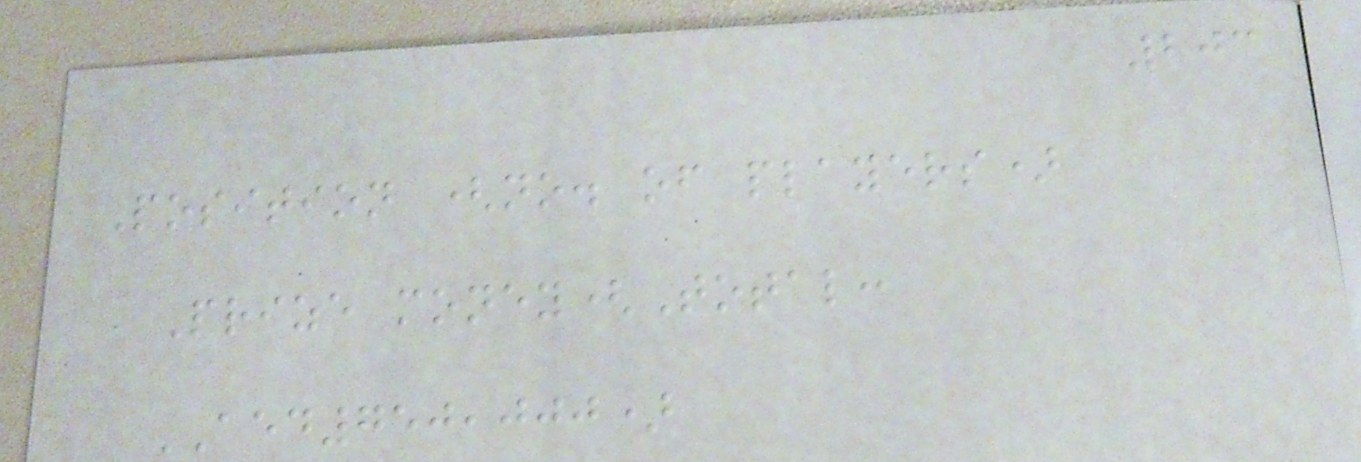203
Position (no. of players)
Prize money(Total:
AED750,000)
